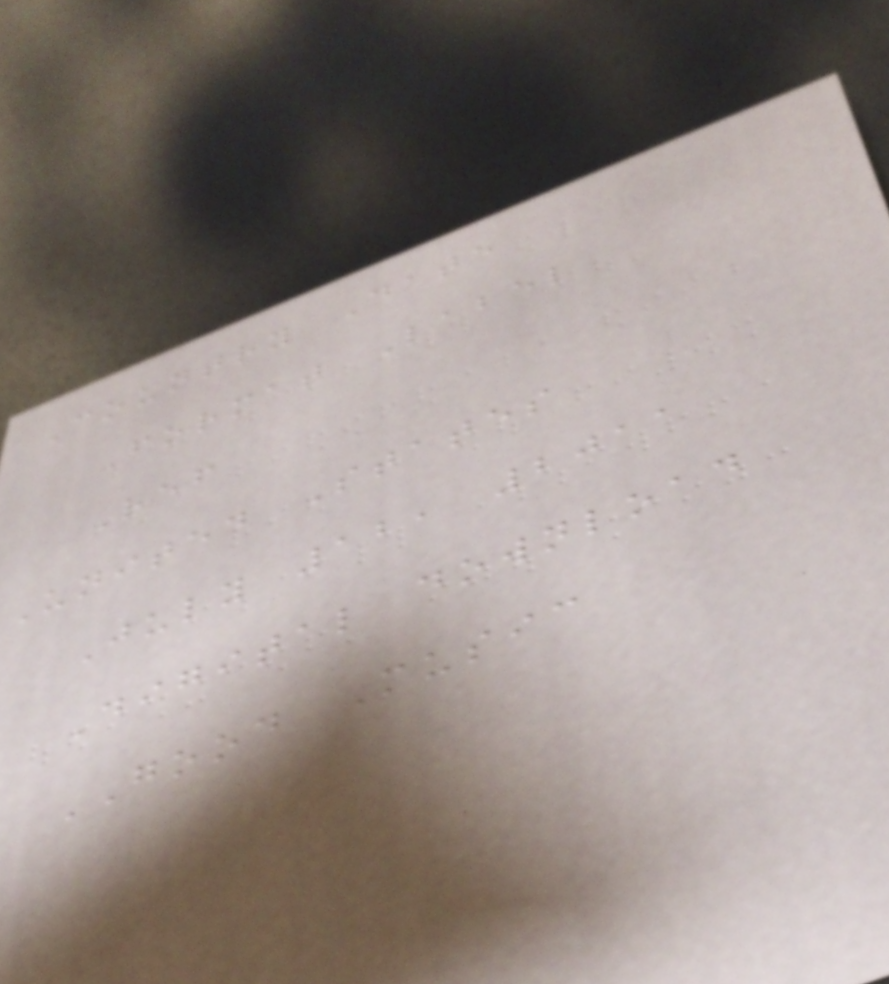Country Date
Format Label
Ref
United States
July 12, 2011
Digital download
GOOD Music
